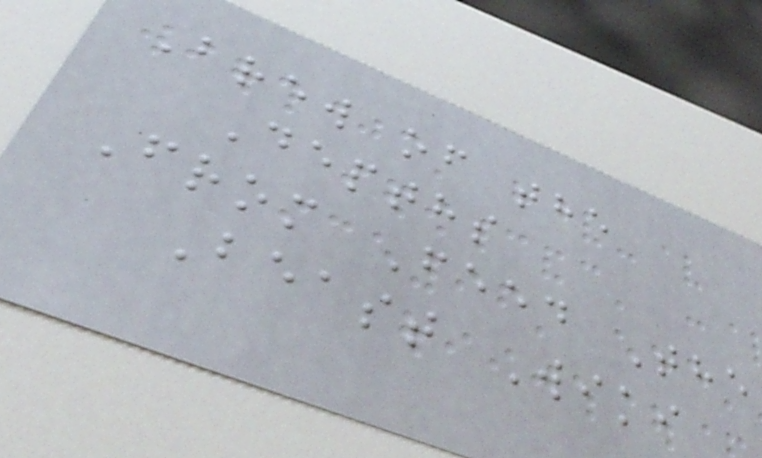Brew of the
Depths
From Feed The
Beast Wiki
